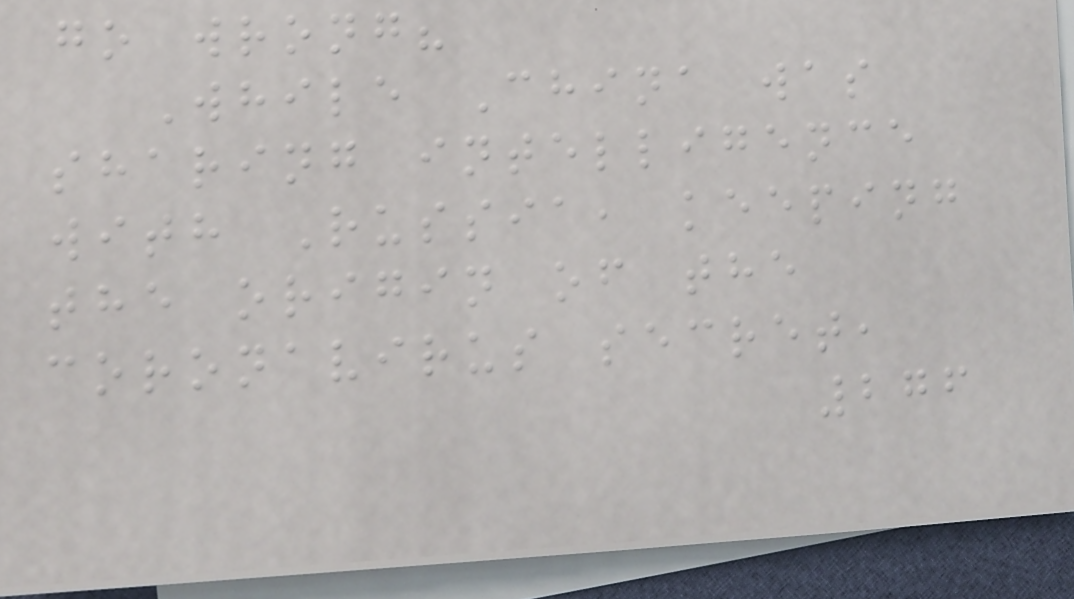go wrong?
While China was
sharing intelligence
with Russia, keeping
the origin of the
coronavirus secret,
276
